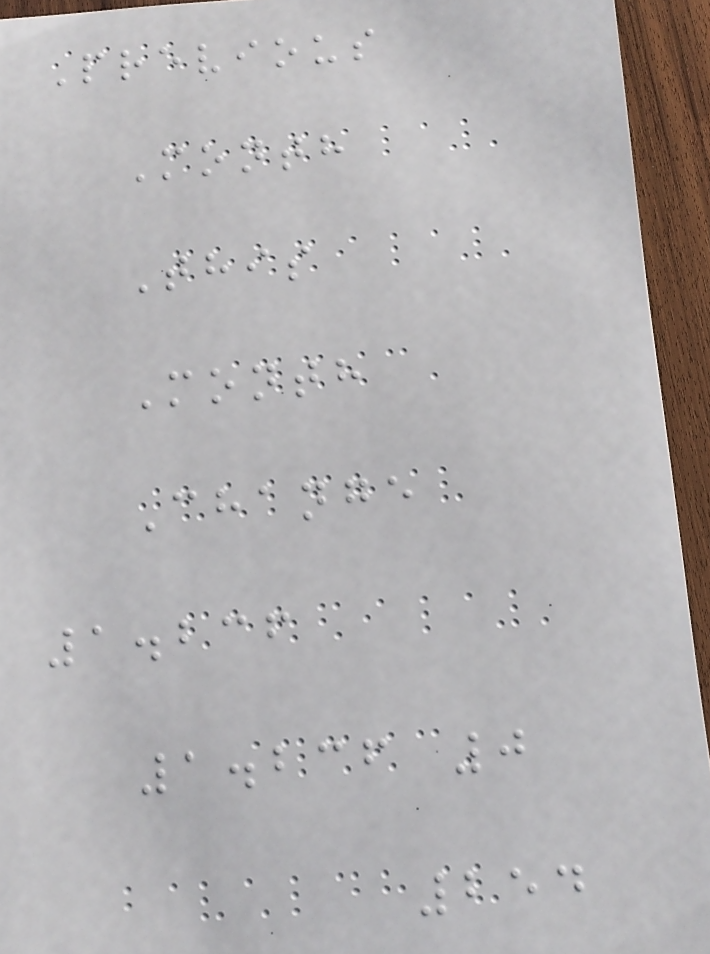Previous
Month
This
Month
Change
1.236
1.236 0
254
